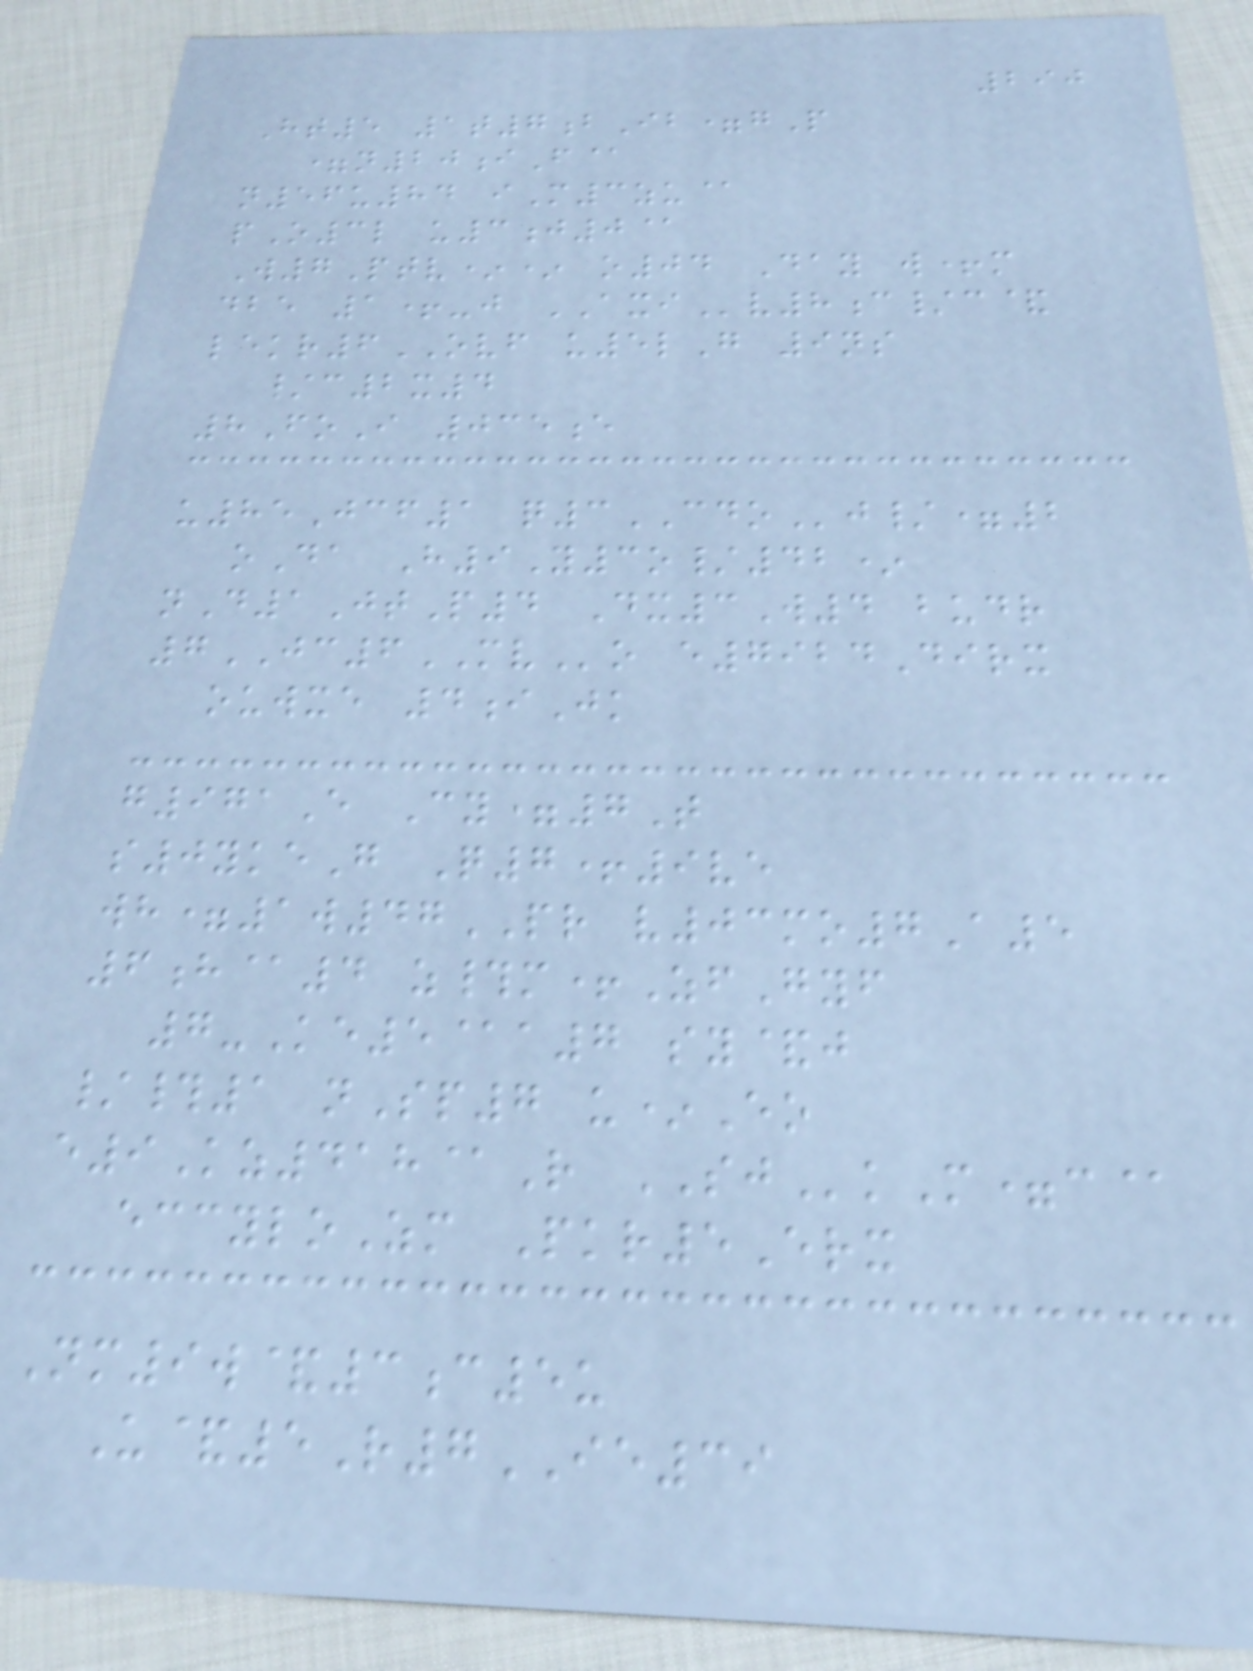290
Ht5 1t7bIb=gP
=n20iF@
n56u84 iM3zu@
pO3l u3j0@
W7Ptv** o04 Day w+m
dbe 1+-j AXIv8c/c&
lekr6OVF u5lG 9ns
/c2x4
8FoI 035e
u85Jcf1 q3CDOj/=2
oDa H9Y3o/42*
nD1JtP4 Dx3W4 budr
7JC6MVo e7924Dirx
ouwxe 4iJk
g971E Cy=7T
s0ykeG Q7+9ve
wh=1w47PR v03mo7A5
6h@4 z#m+ZfGyf
7-Ke5@a7 sy&j
/#1 nSp7 u*Eo
e9Kz418@R SJkM=c@
eccyloZm Pkr5Erx
Nm9w&3c5u
U&5R7IE39
